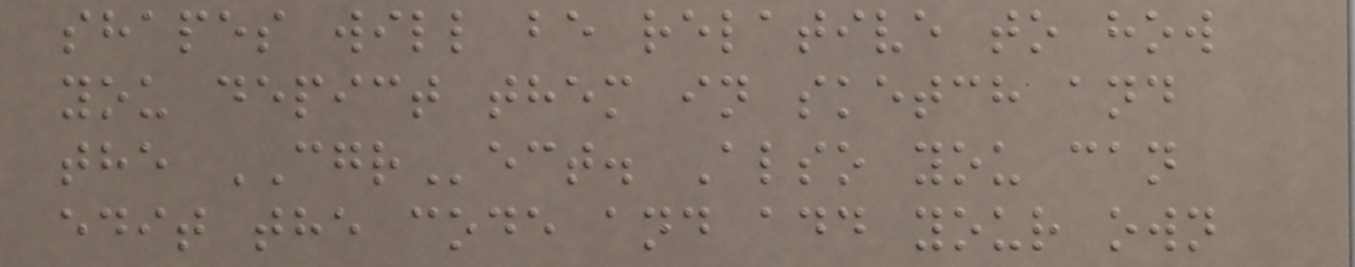shapes will be relative to how
you depict them in sketch and
the CGRect. Also you can
edit the code and add your own
